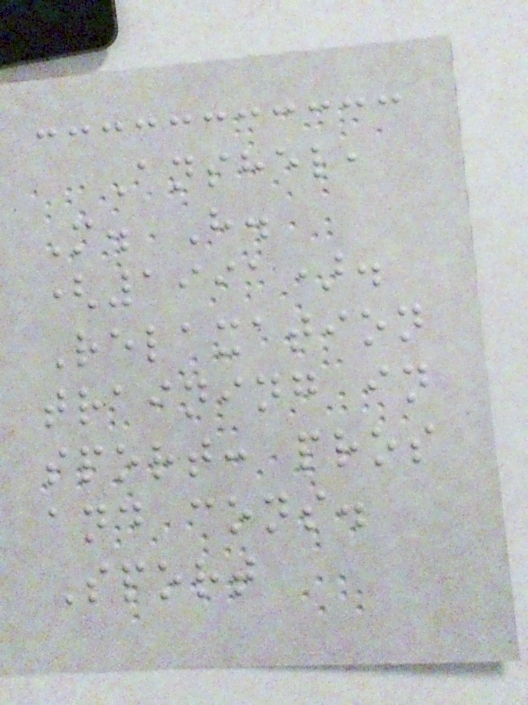Anshel,
M. H.
(1991).
Relaxation
training in
sport: pros
and cons.
Sport
